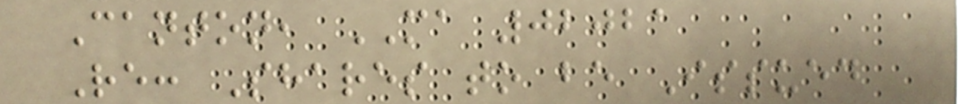Canton, MA 02021
Re: Shares to be Issued
